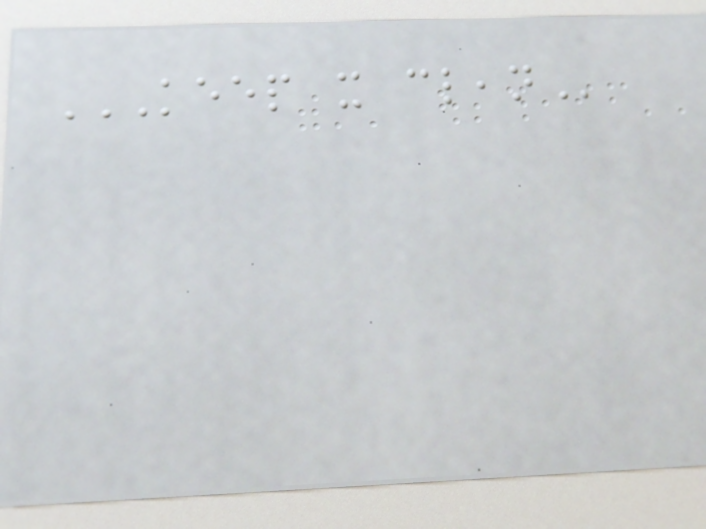KEEP IT CLEAN
